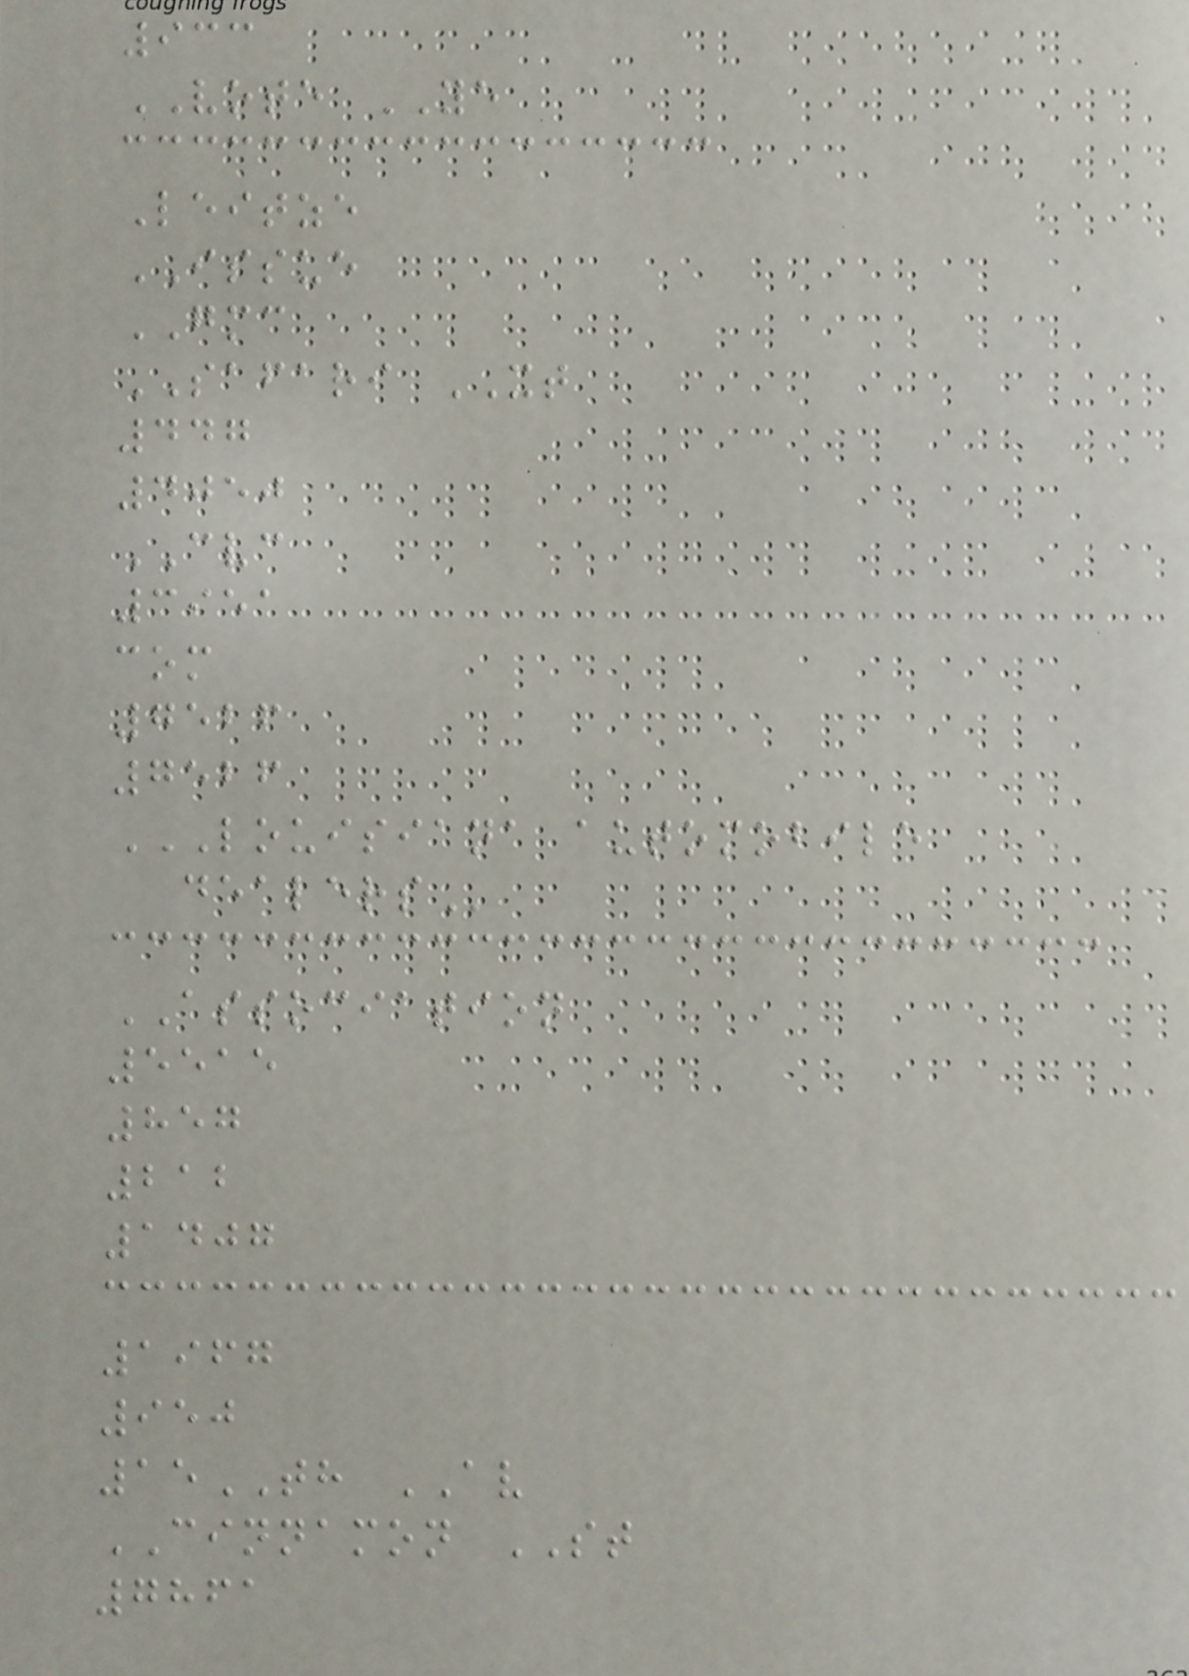933
VOTE YE
Leitze
ISSUE
GMC
SAFARI XT
447
4050
CVC
3951
com
7526
7526
LOUISIANA AUTOMOBILE
DEALERS
ASSOCIATION
5515
857
212
1407
1967
950
15TH AV
CINNAMON ST
7861
